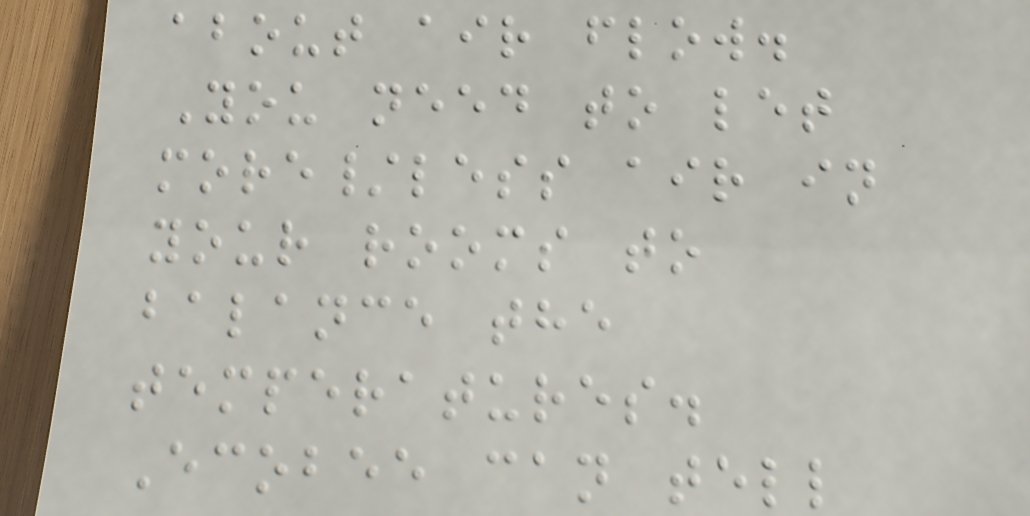about air flow.
You need to let
more/less air in
your rooms to
balance the
temperatures.
Ecobee can tell
